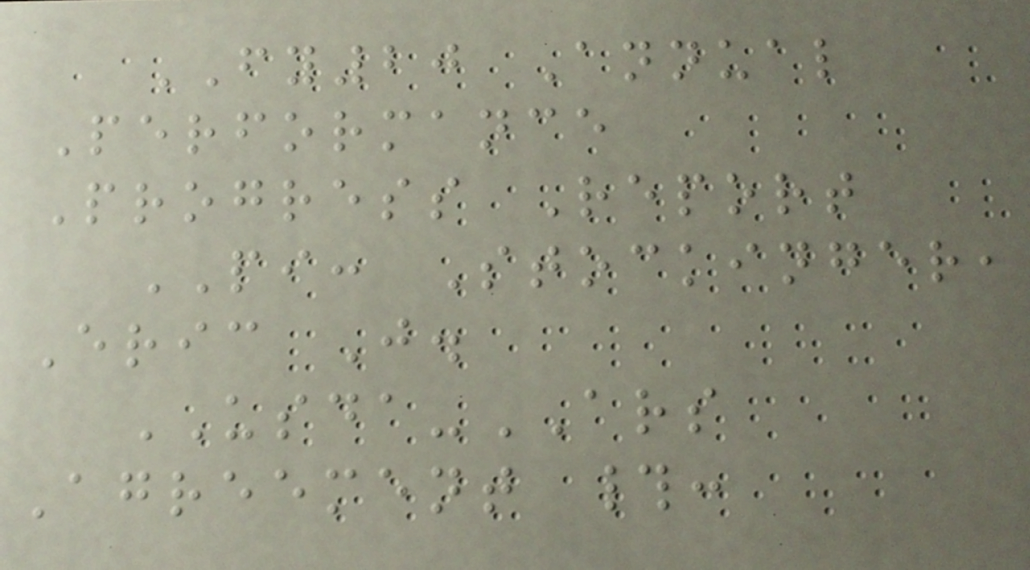FY20 Annual
Performance
Progress Report
PI: Stockinger,
Eric J.
USDA-ARS
Agreement #:
